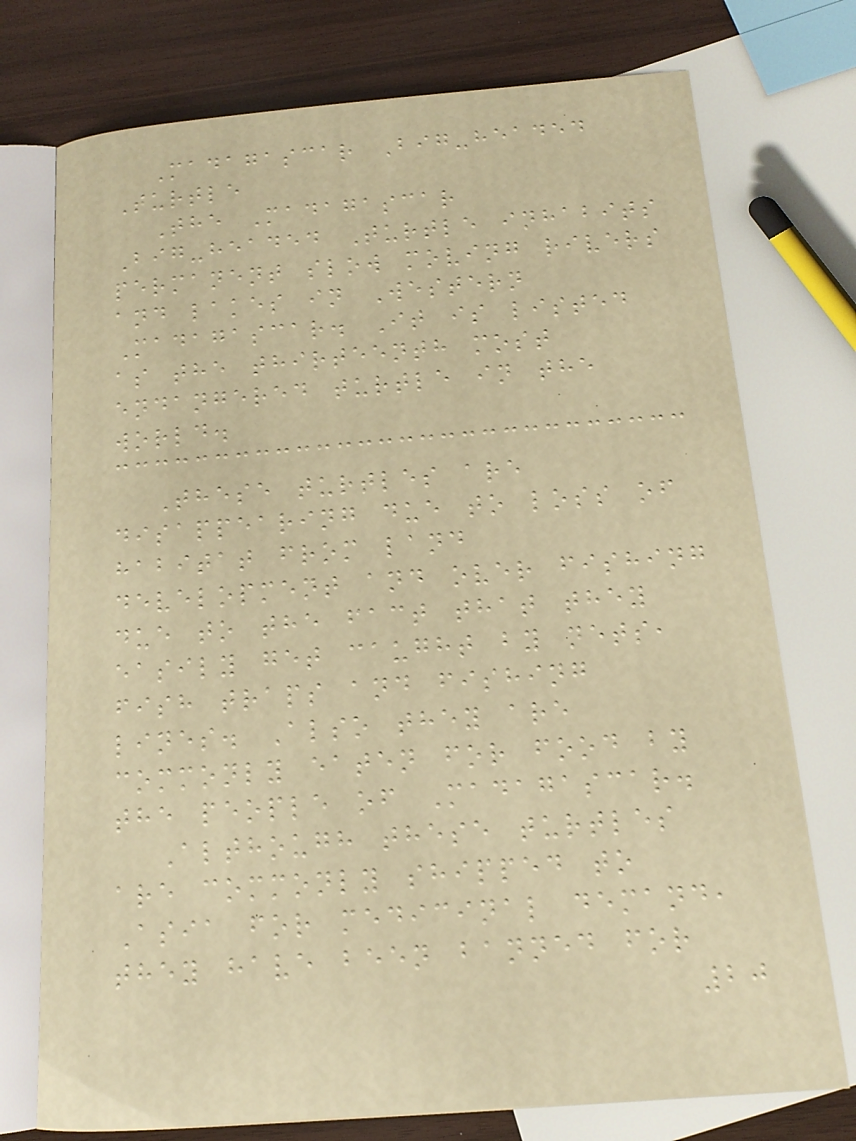Madagascar Big-headed
Turtle
The Madagascar
Big-headed Turtle inhabits
permanent slow moving rivers
and lakes in Western
Madagascar. It is listed
as the thirteenth most
endangered turtle in the
world.
These turtles are
disappearing due to loss of
habitat from land
development and over fishing
due to the fact that they
easily get caught by nets,
fish traps and fishing
lines. Also they are
commonly eaten for food by
the people of Madagascar.
Although these turtles
are commonly shipped to
Asia for medicinal demand,
they have been banned for
20
